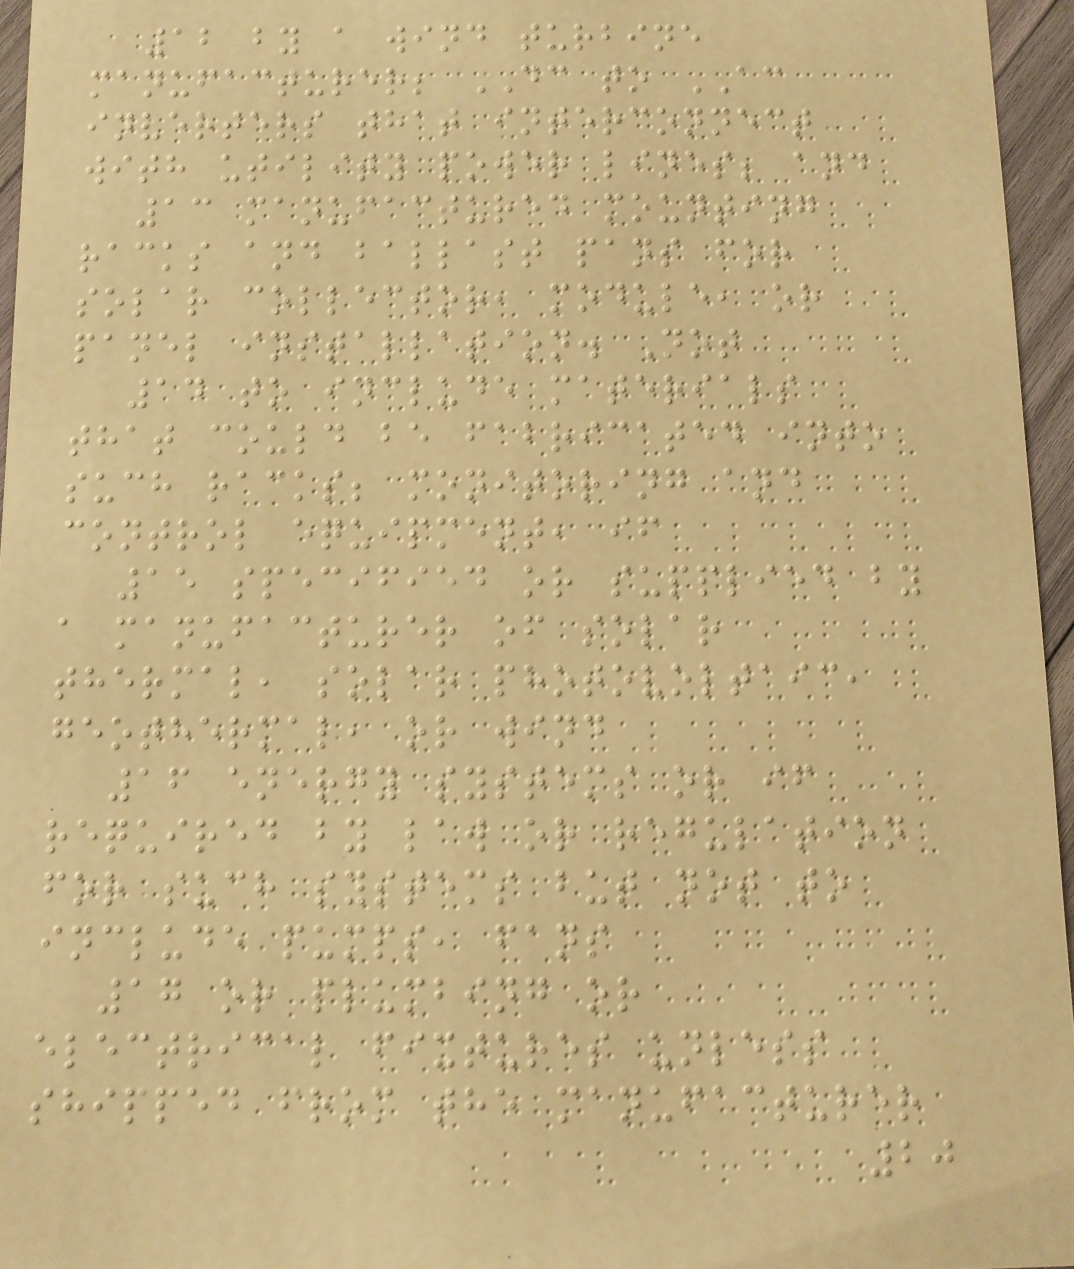12 by a wind turbine
manufacturer; DC to AC
inverters that interconnect
with utility power lines; and
13 manufactured mounting
racks and ballast pans for
solar collector, module, or
panel installation. Not
14 to include materials
that could be fabricated into
such racks; monitoring and
control equipment, if
15 specified or supplied by
a manufacturer of solar
thermal, solar photovoltaic,
geothermal, or wind
16 energy systems or if
required by law or regulation
for such systems but not to
include pumps, fans
17 or plumbing or
electrical fixtures unless
shipped from the manufacturer
20
